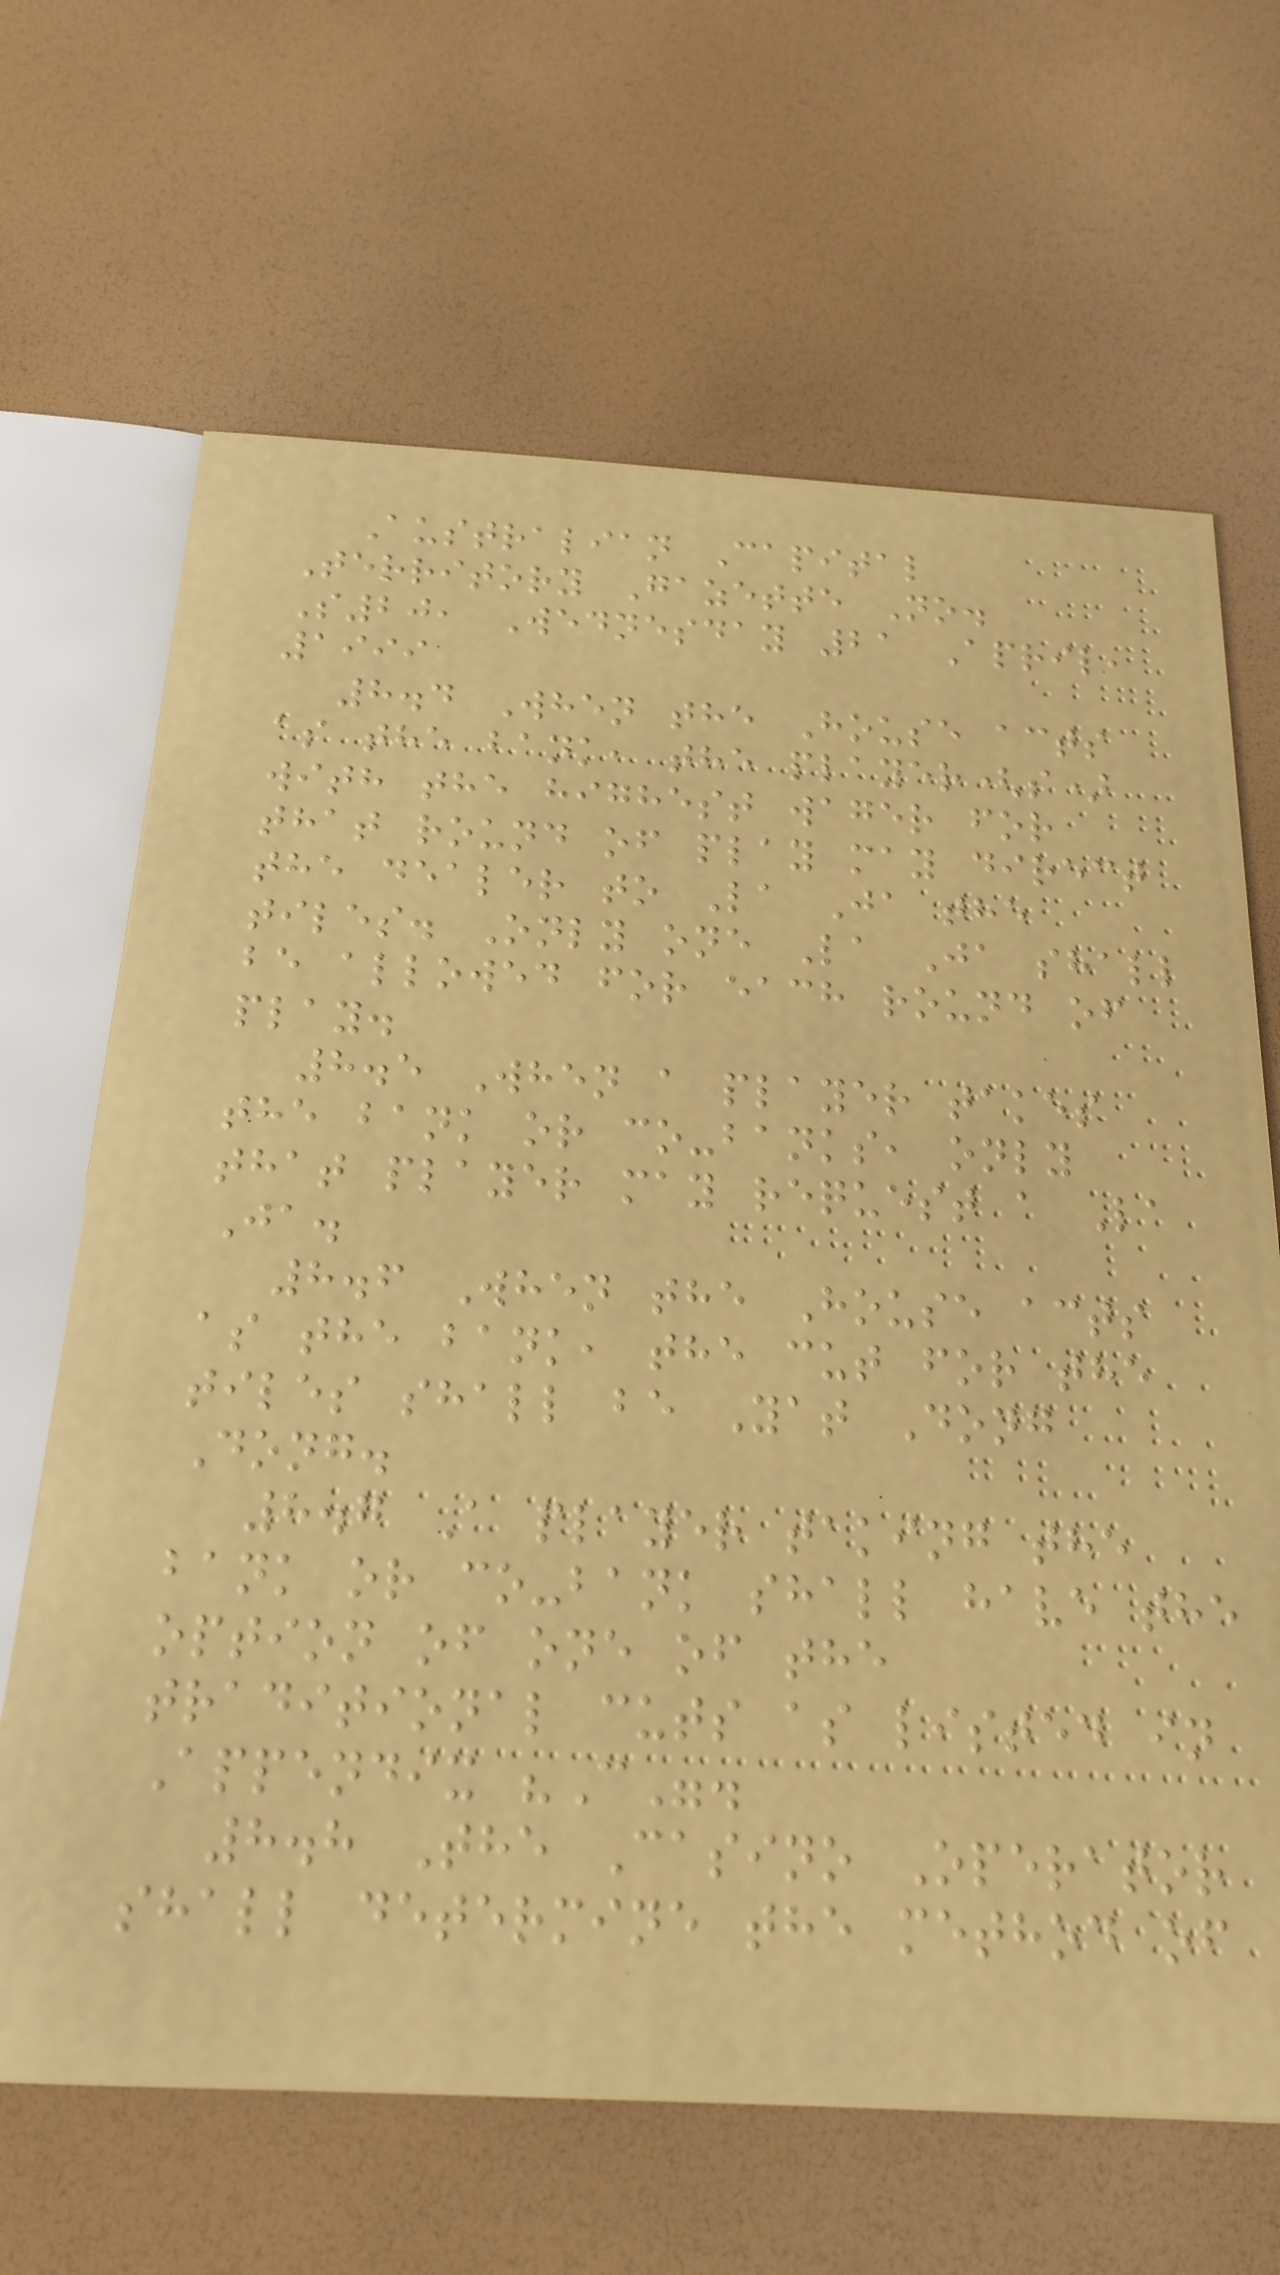Australian Capital
Territory Gazette No.
S20, Wednesday 21 April,
1999
8.4 When the House acts
as the bank, the player(s)
with the highest wager for
that round of play may direct
the dealer to La Ja the
tiles. Only one La Ja shall
be allowed for each round of
play.
8.5 When a player takes
the bank or co-banks, only
that player may request a La
Ja.
8.6 When the House acts
as the bank, the cut for the
tiles shall be Yat Dong
Dong.
8.7 A player taking the
bank or co-bank shall have the
option of one of the
traditional cuts as listed in
Appendix "C".
8.8 The Casino Operator
shall determine the method of
